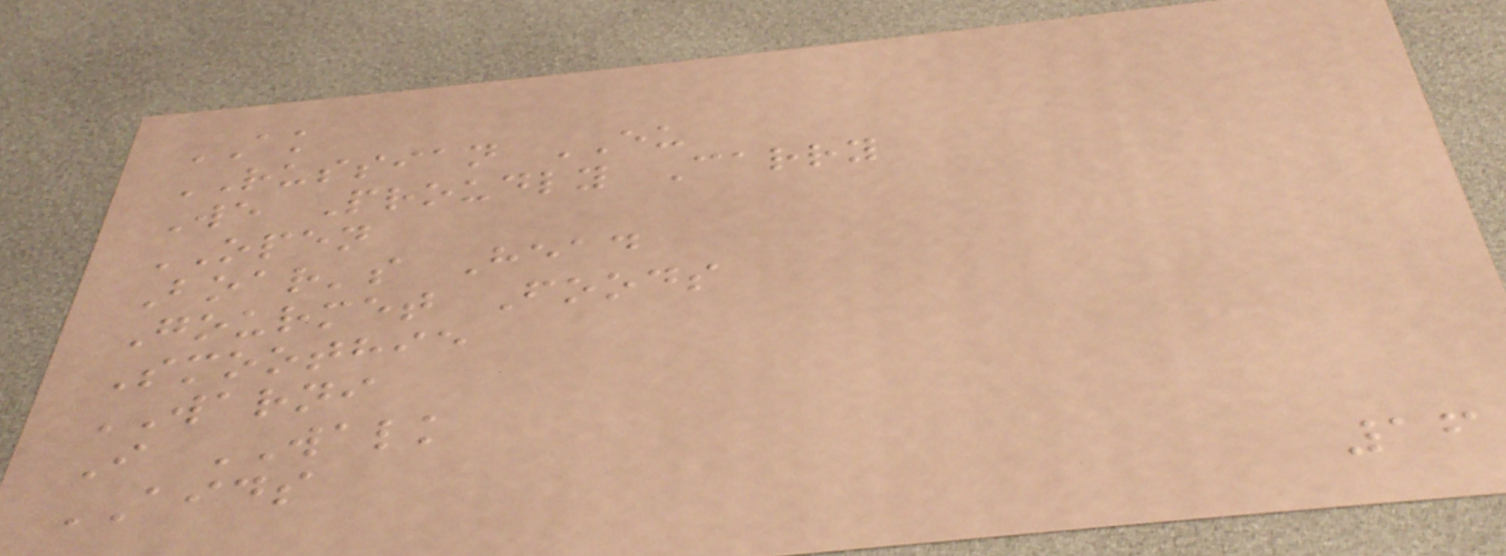AK
RUSSIAN EU
We Proudly Carry
OPEN
Boar's Head
Gourmet Foods
Smoothie
WARNI
I WALK
AIDS
16
